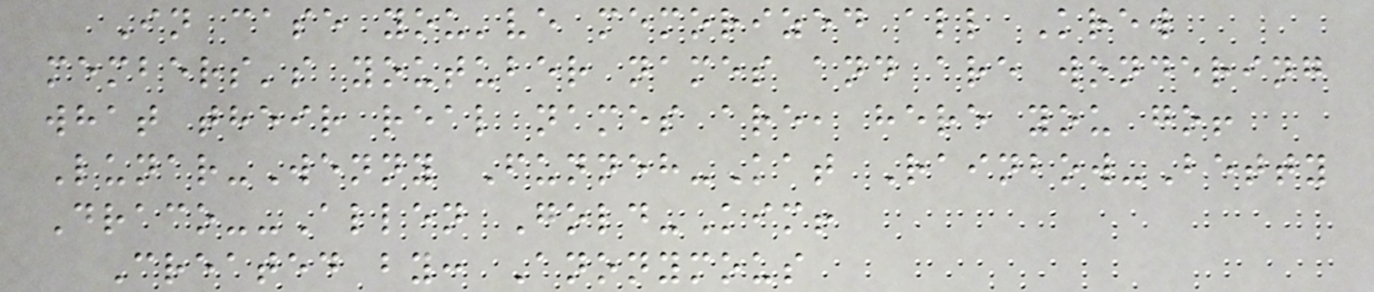In case you've memorized all Krew
members's youtuber names and are wondering
what their real names are, here you go!
Lunar-Wenny Funneh-Kat Rainbow-Betty
Draco--Allen Gold-Kim!
Created by: Anonymous
